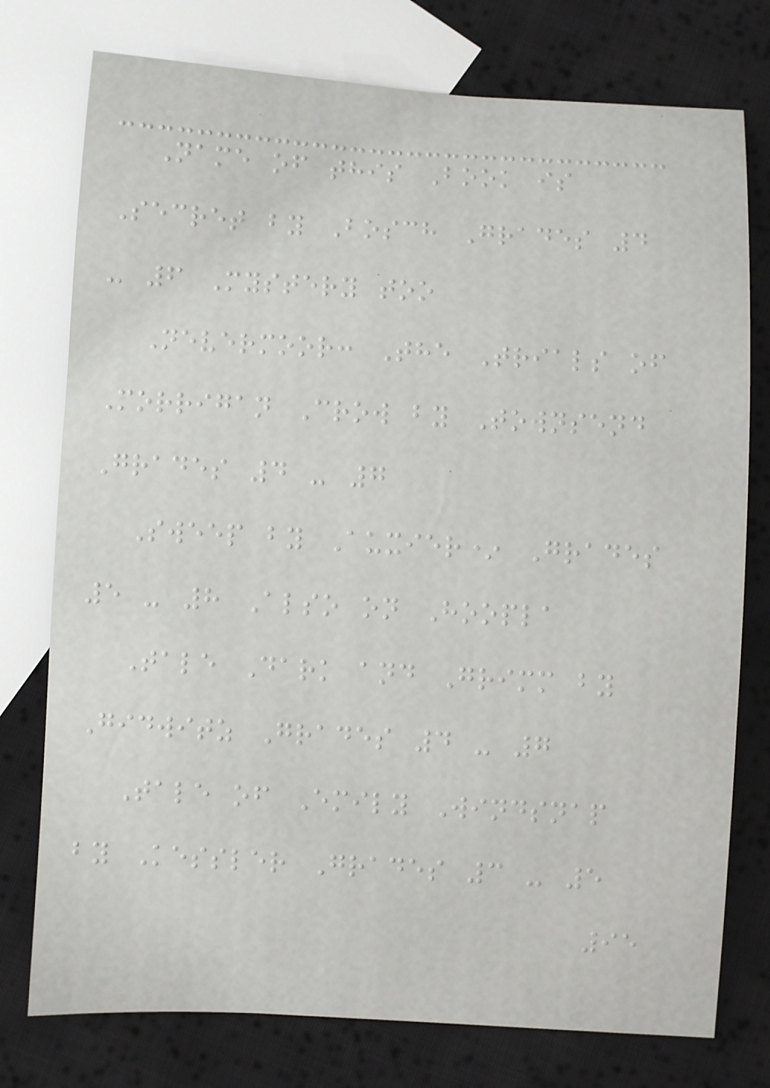Name of this Book is
Secret by Bosch Grades 4
- 6 Mystery too
Nevermoor: The Trials of
Morrigan Crow by Townsend
Grades 4 - 7
Sweep by Auxier* Grades
5 - 8 Also on Hoopla
Tale Dark and Grimm by
Gidwitz Grades 4 - 7
Tale of Emily Windsnap
by Kessler Grades 3 - 5
95
